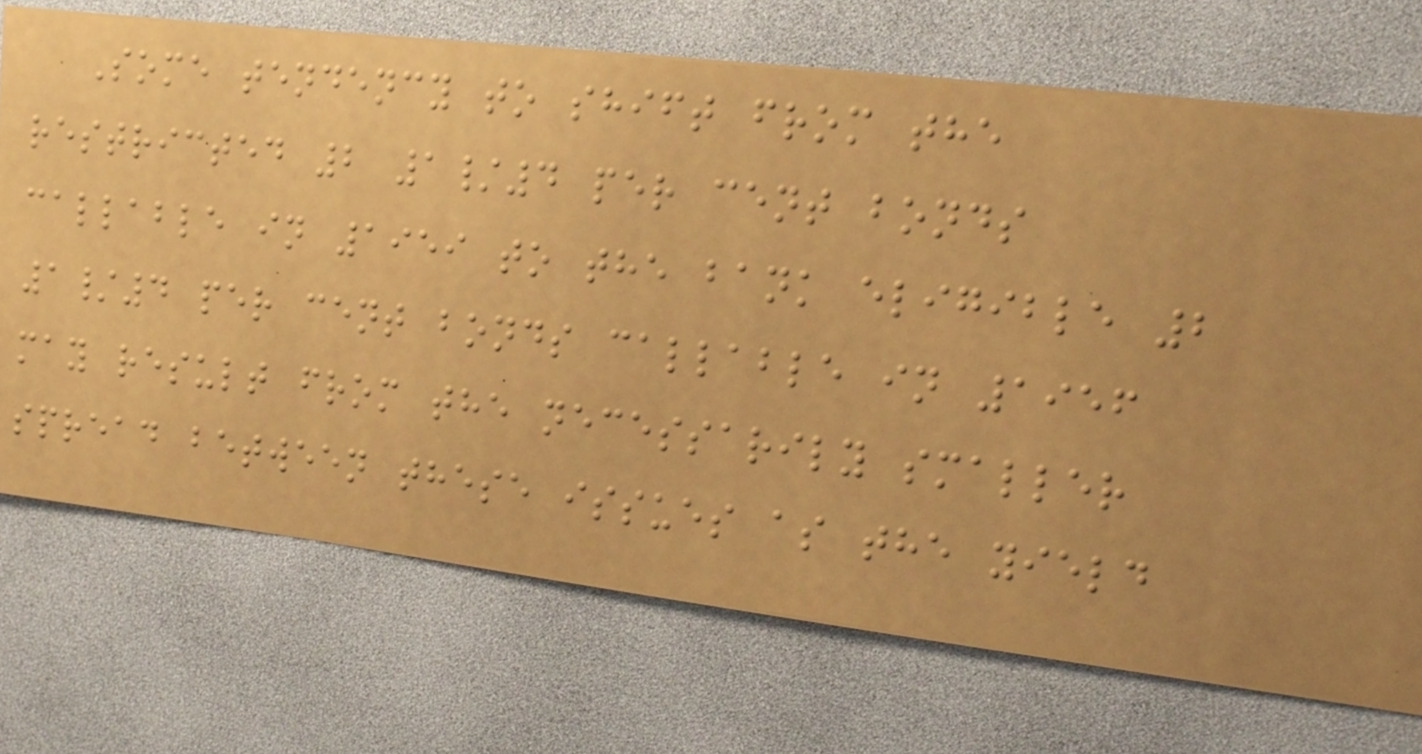Some tendency to shift from the
restricted 2 1/4 per cent bonds
callable in 1959 to the bank eligible 2
1/4 per cent bonds callable in 1956
may result from the necessarily smaller
spread between these issues as the yield
